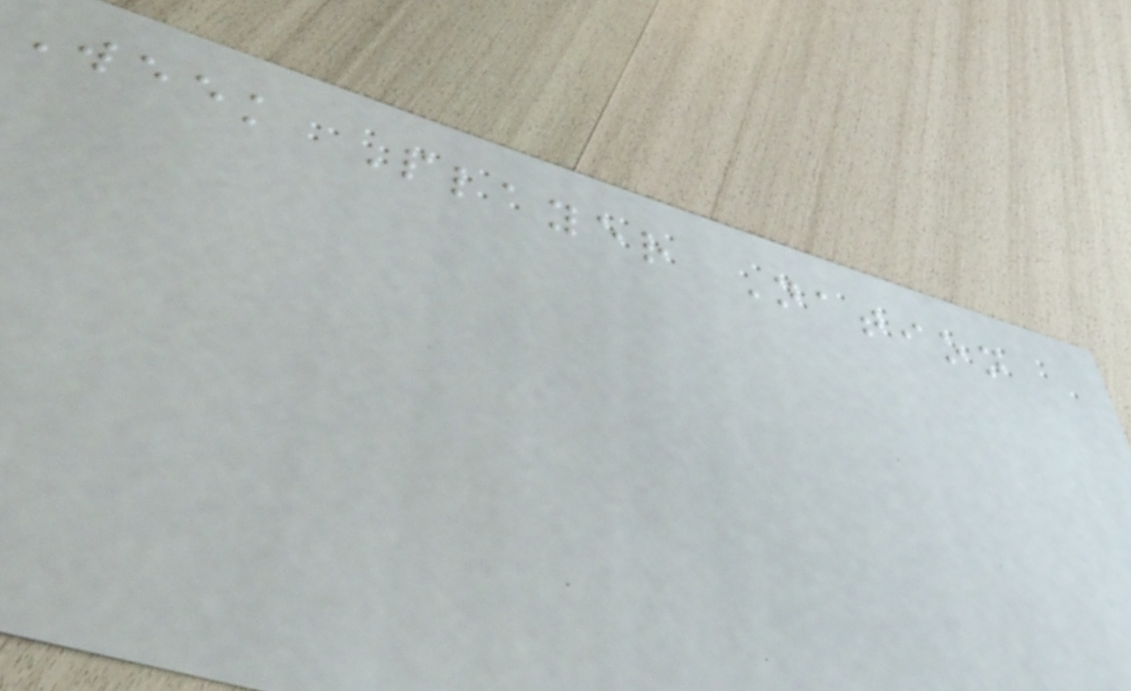Week Player Nation
